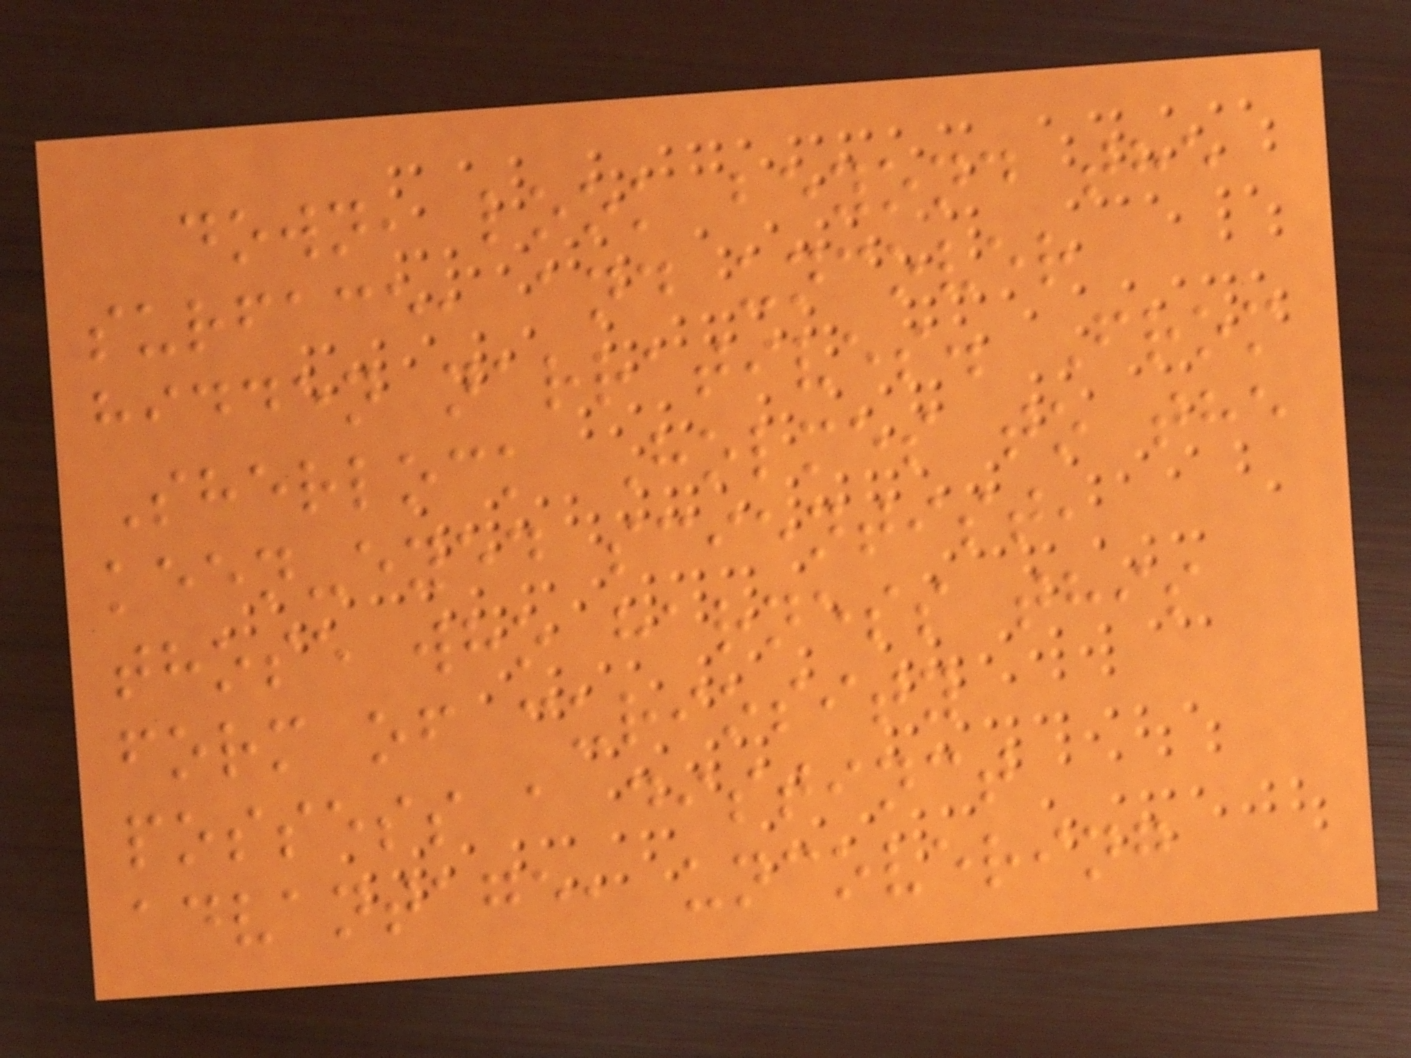down, look beyond the
surface, and uncover
hidden narratives. From
Sherlock Holmes to the
keen-eyed scientist,
those who harness this
form of curiosity
possess a distinct
advantage, uncovering
